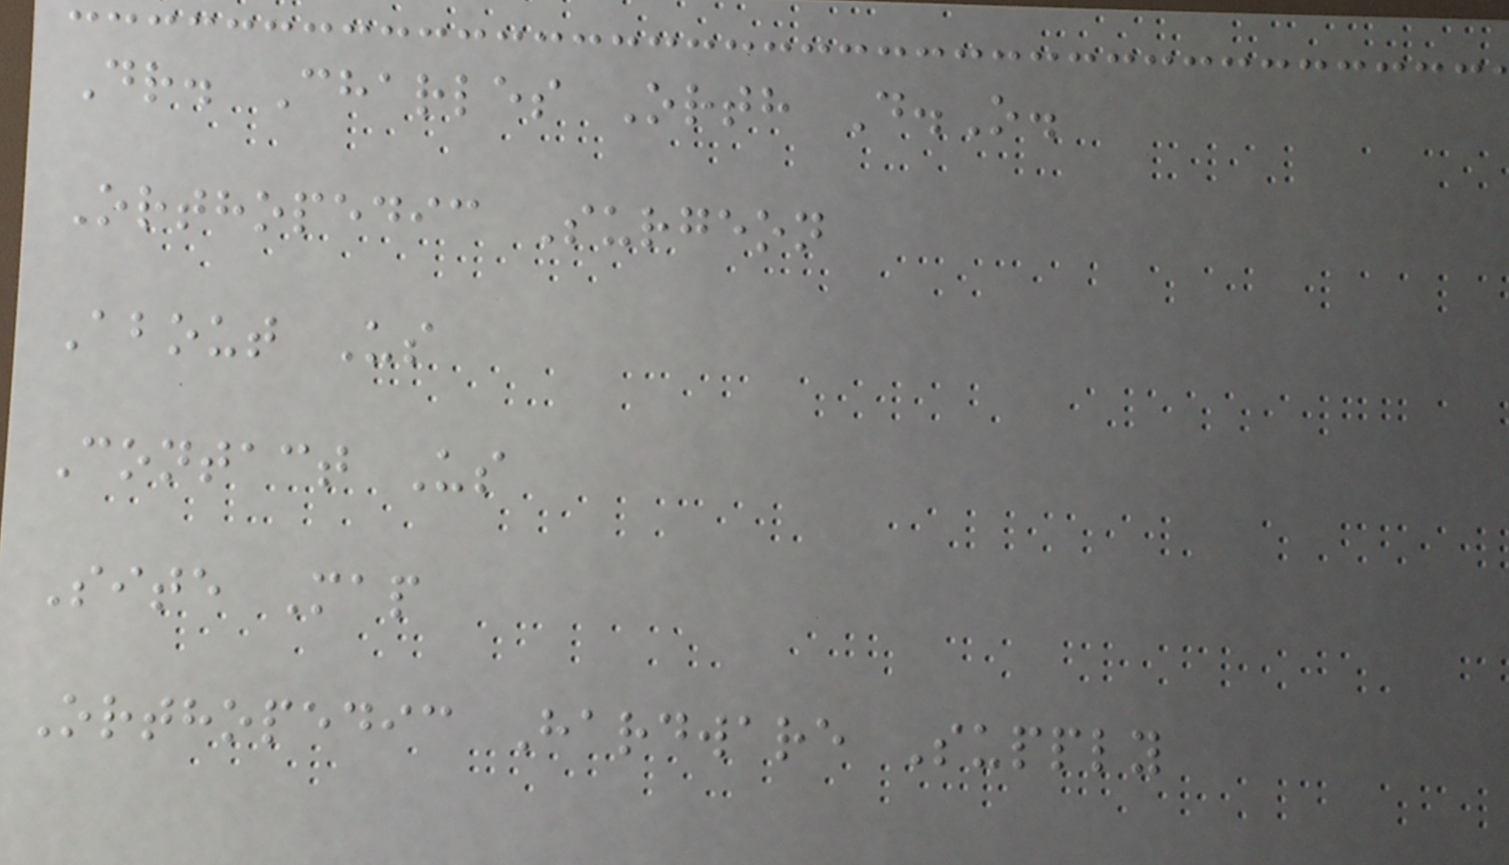Dr. Charles Orth D.O.
Orthopedic Surgeon
About Us
Contact Us
Site Map
Orthopedic Hardware Supply
